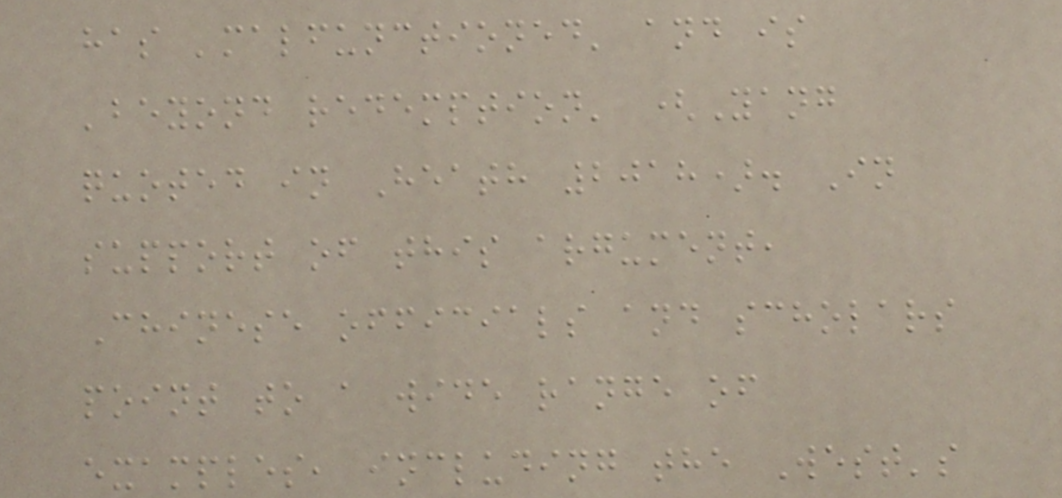has 'malfunctioned' and is
'beyond redemption' (Yang
quoted in Heath 2018). In
support of this argument,
Chinese officials and scholars
point to a wide range of
examples, including the West's
